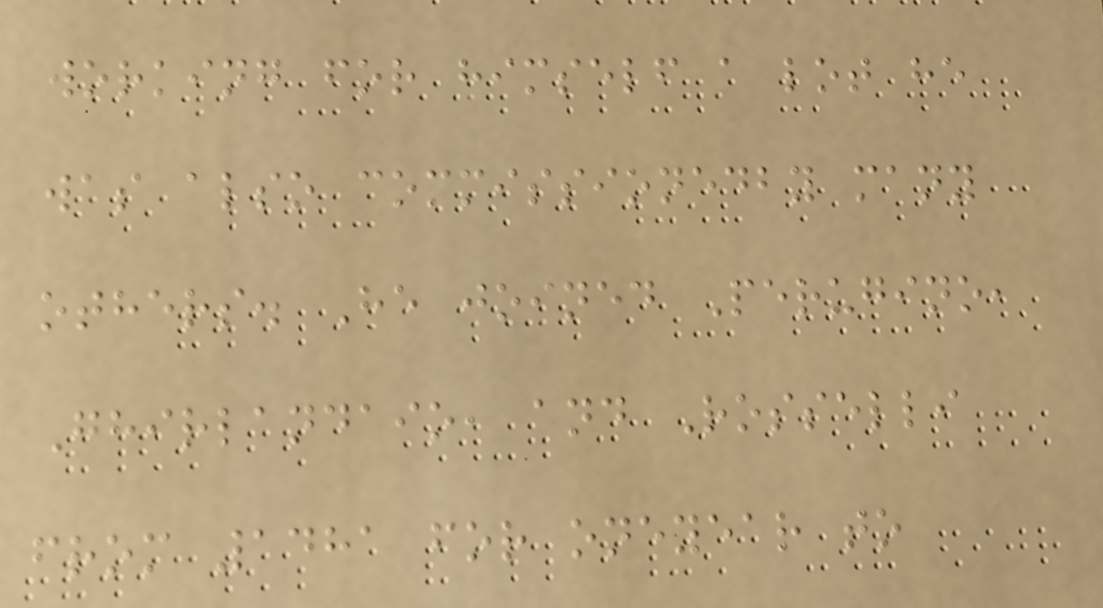working for himself a lot he
was also commissionedby many
others. He joined Perugino,
Ghirlandaio, and Rosselli
from 1481 for oneyear to
